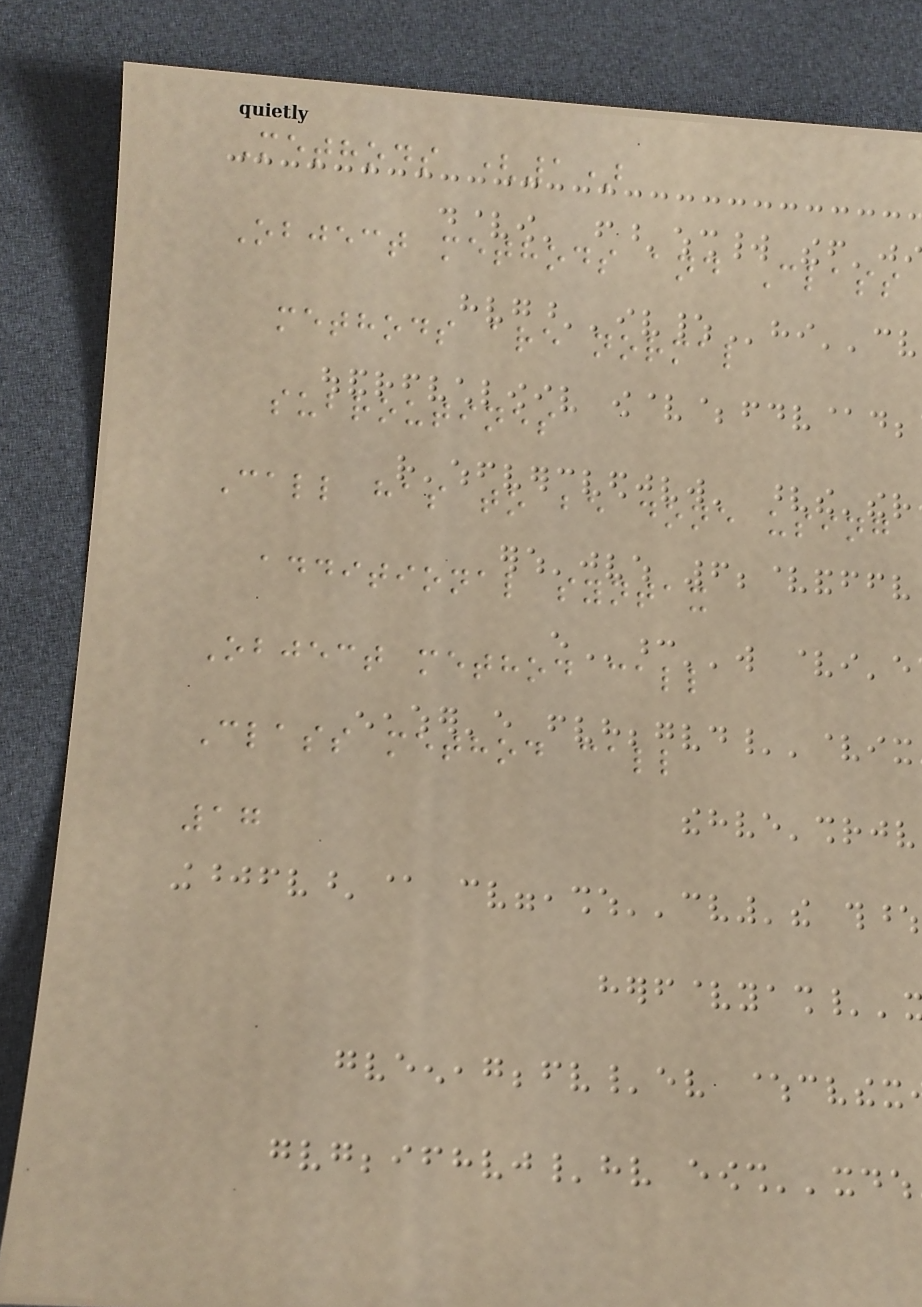Methods (1)
Object methods and Class
methods are normal
subroutines
Call has to be done using
additional syntax
Object method call
Class method call
17
